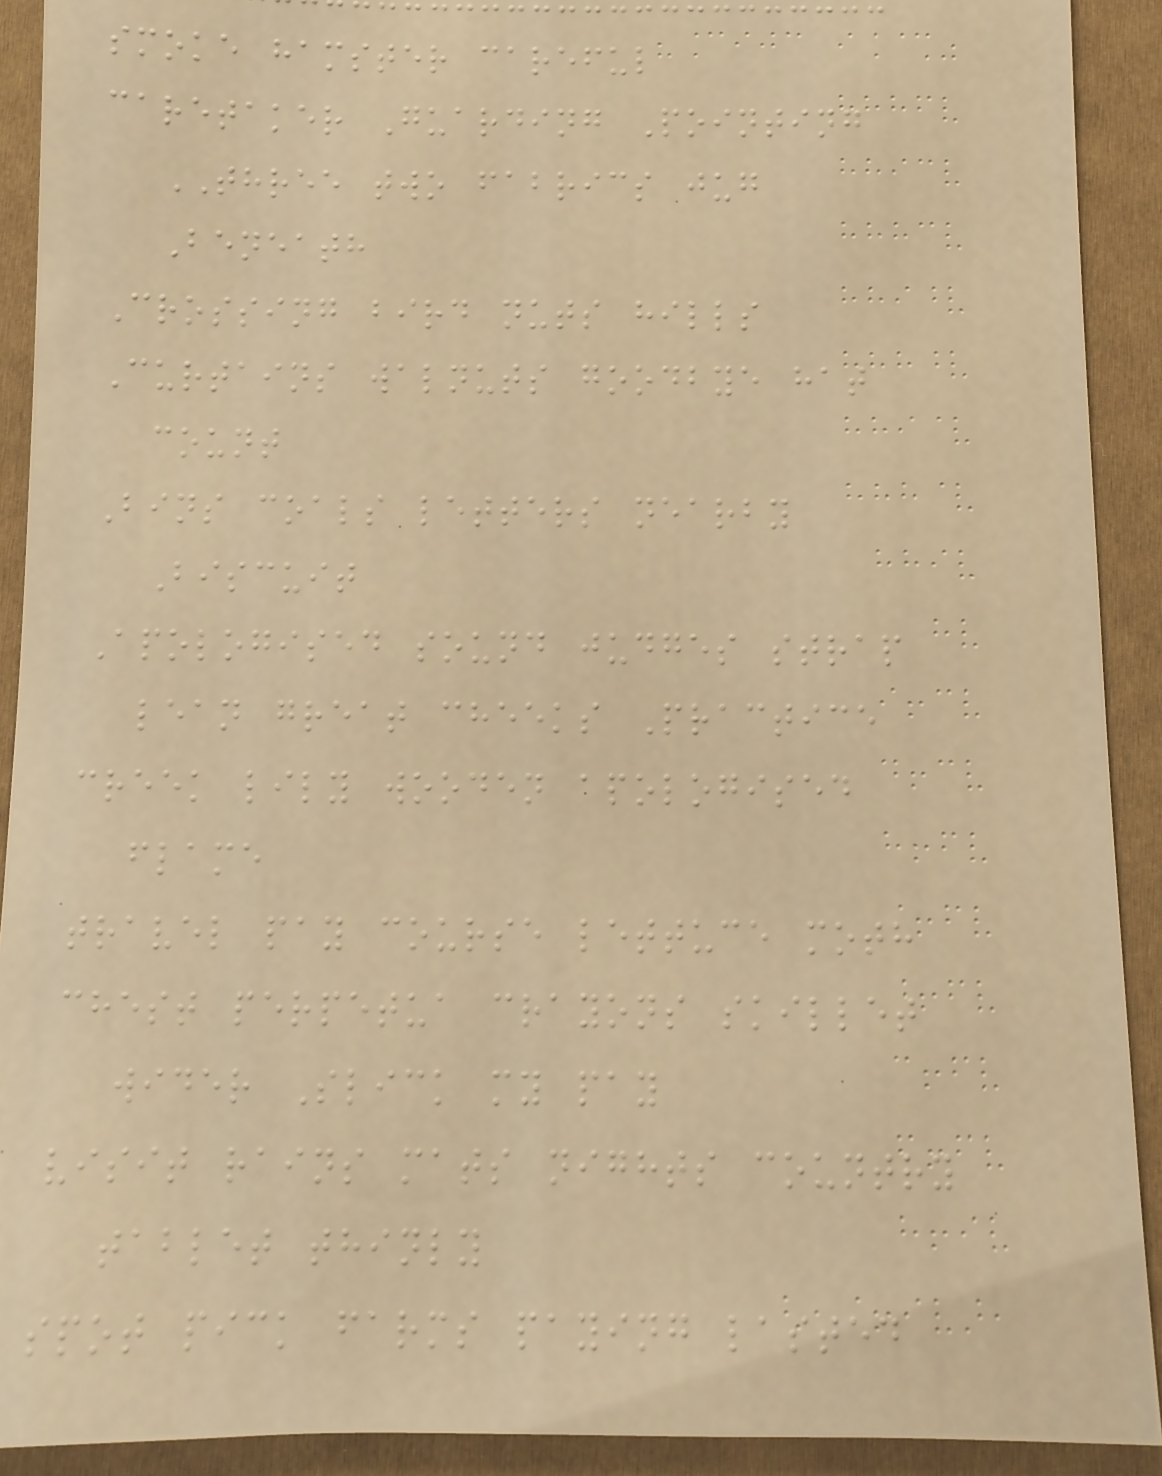smoke hamster careful
caretaker Guarding Pointing
THREE two fabrics jug
Beneath
Crossing bird nuts hills
Curtains walnuts goodbye hat
count
Bins coals letters nearby
Biscuit
Apologised sound judges strap
lean great cheeks Practice
creek lily wooden apologised
flame
travel pay course lettuce moth
chest perpetua crayons skillet
wider Slick my pay
visit rains mats nights country
tablet thinly
spot pick farms paying lasted
